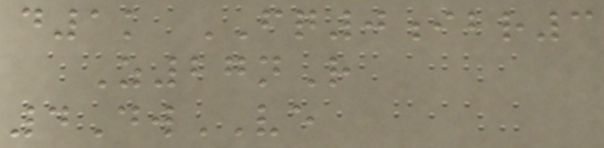d1k FQ0ibr3
Z27nR
4DwVE
